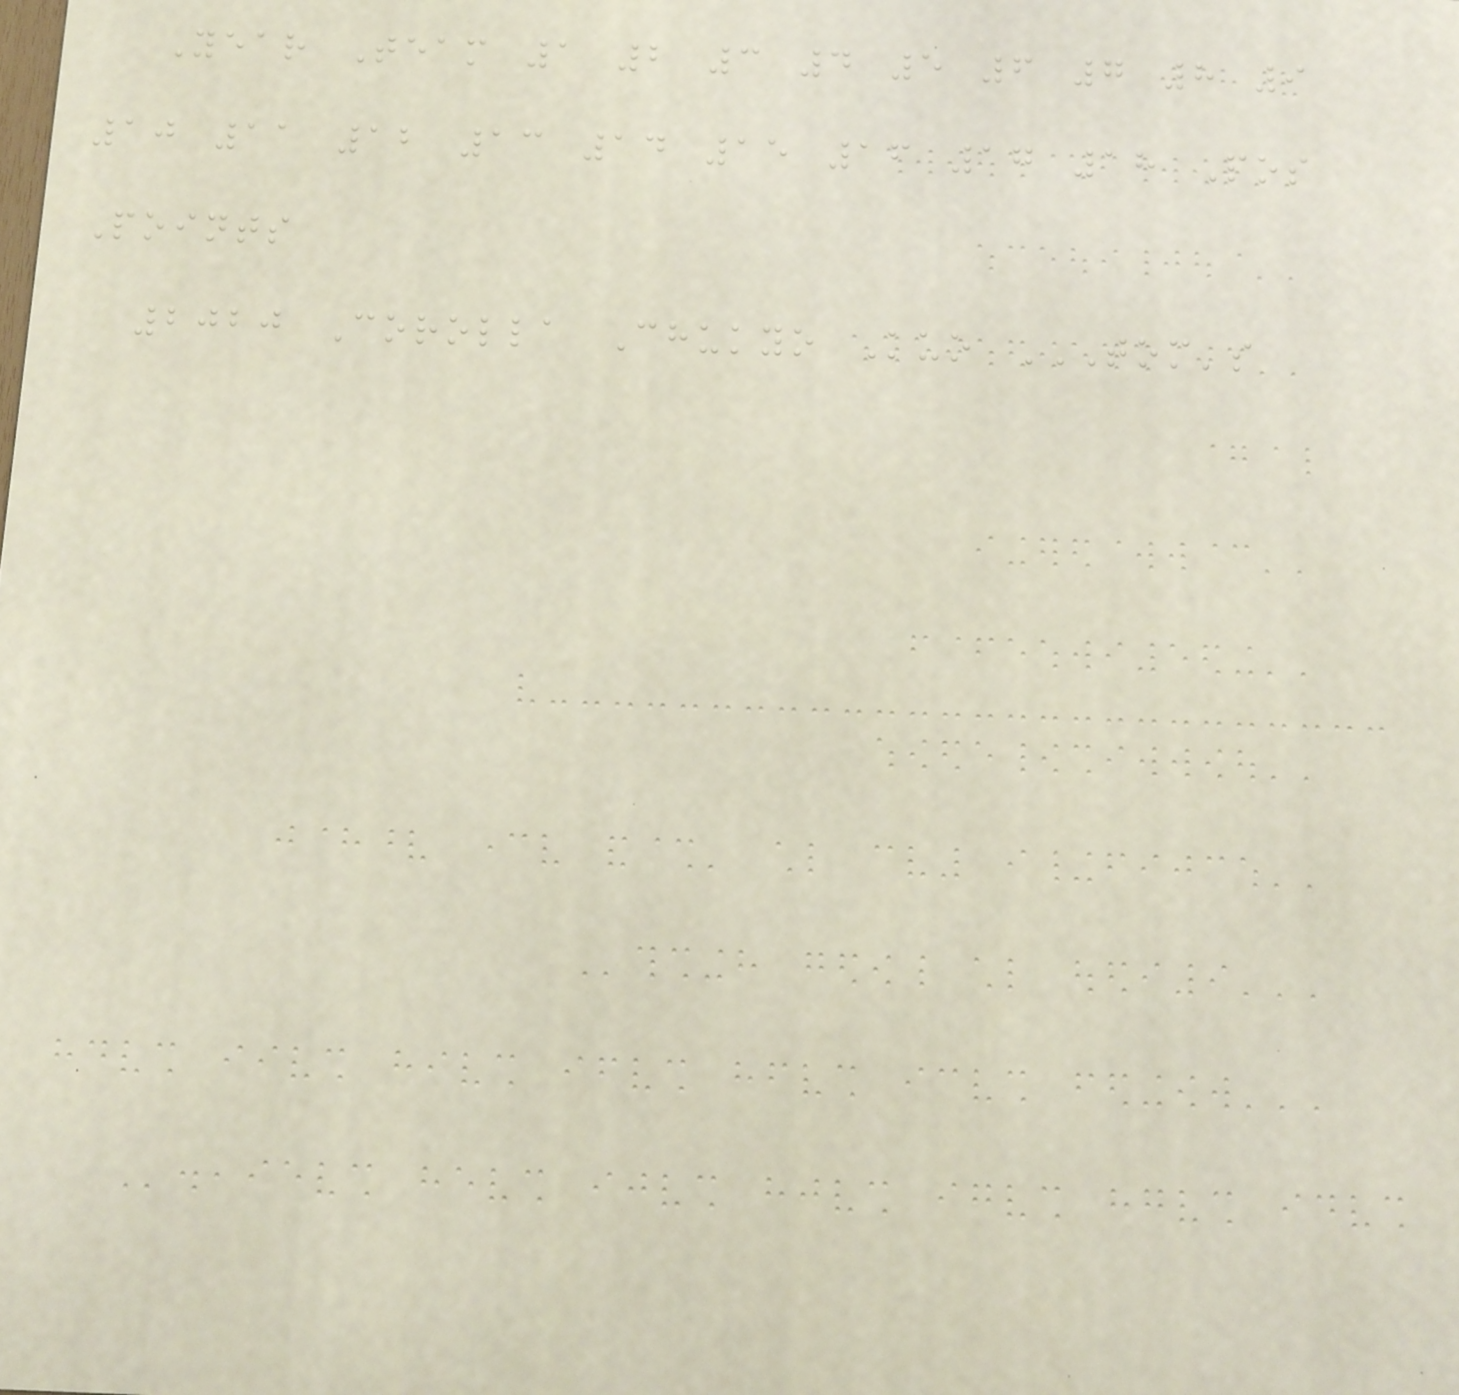Year Team 1 2 3 4 5 6 7 8 9
10 11 12 13 14 15 16 17 18 Pos
Points
2020 Corolla Chukyo Kuo TOM'S
